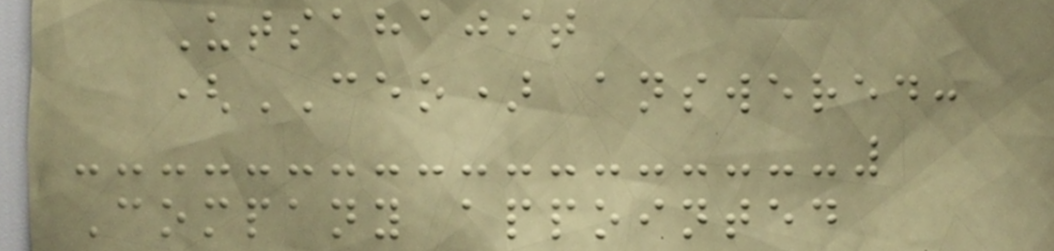Utsahajit
(CEO) answered:
Company appointed
